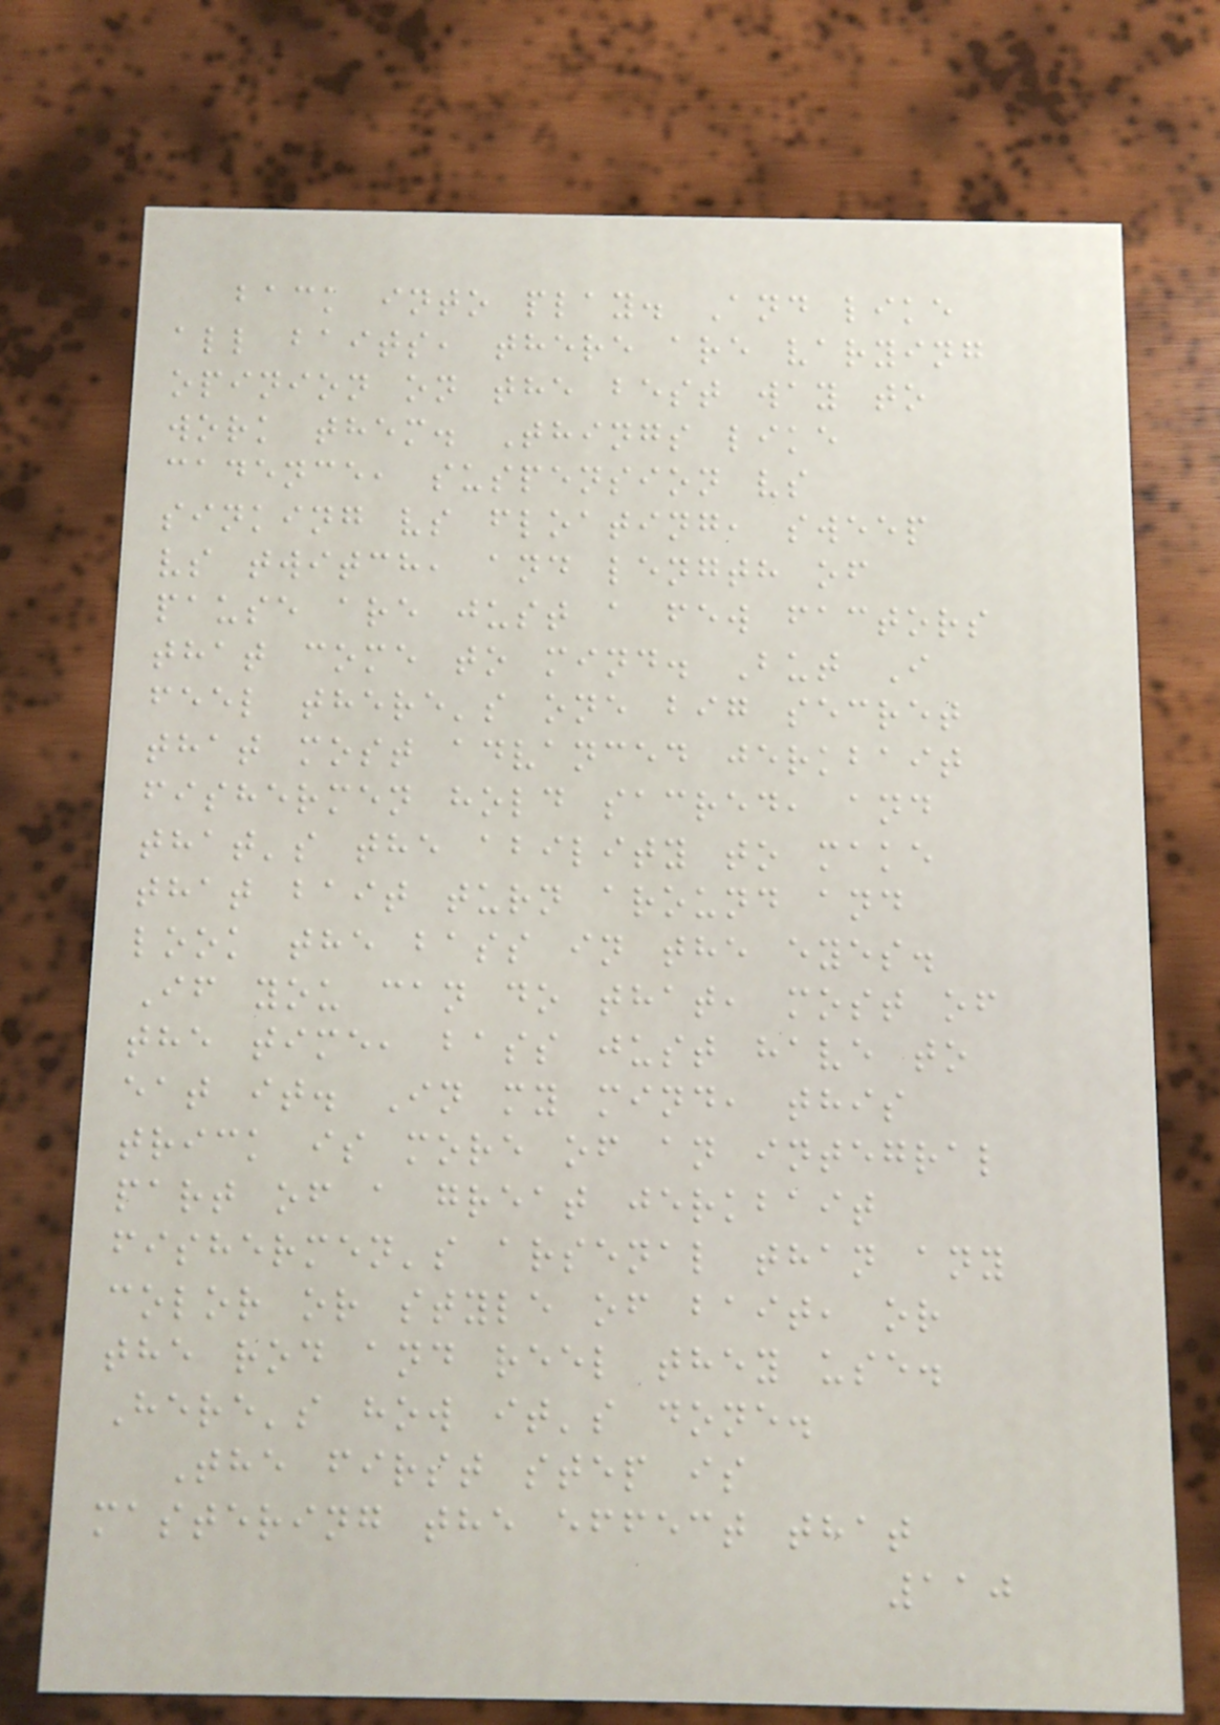back into play. And like
all baits, there are varying
opinion on the best way to
work them. Things like
cadence, suspension vs
sinking vs floating, sweep
vs twitch, and length of
pause are just a few factors
that come to mind. But I
feel there's one big secret
that most advanced jerkbait
fishermen hold sacred, and
that's the ability to make
that bait turn around and
look the bass in the eyes.
If you can do that, most of
the time, bass just have to
eat it. In my mind, this
trick is more of an integral
part of a great jerkbait
fishermen's arsenal than any
color or style of bait, or
the rod and reel they use.
Here's how it's done.
The first step is
mastering the effect that
110
